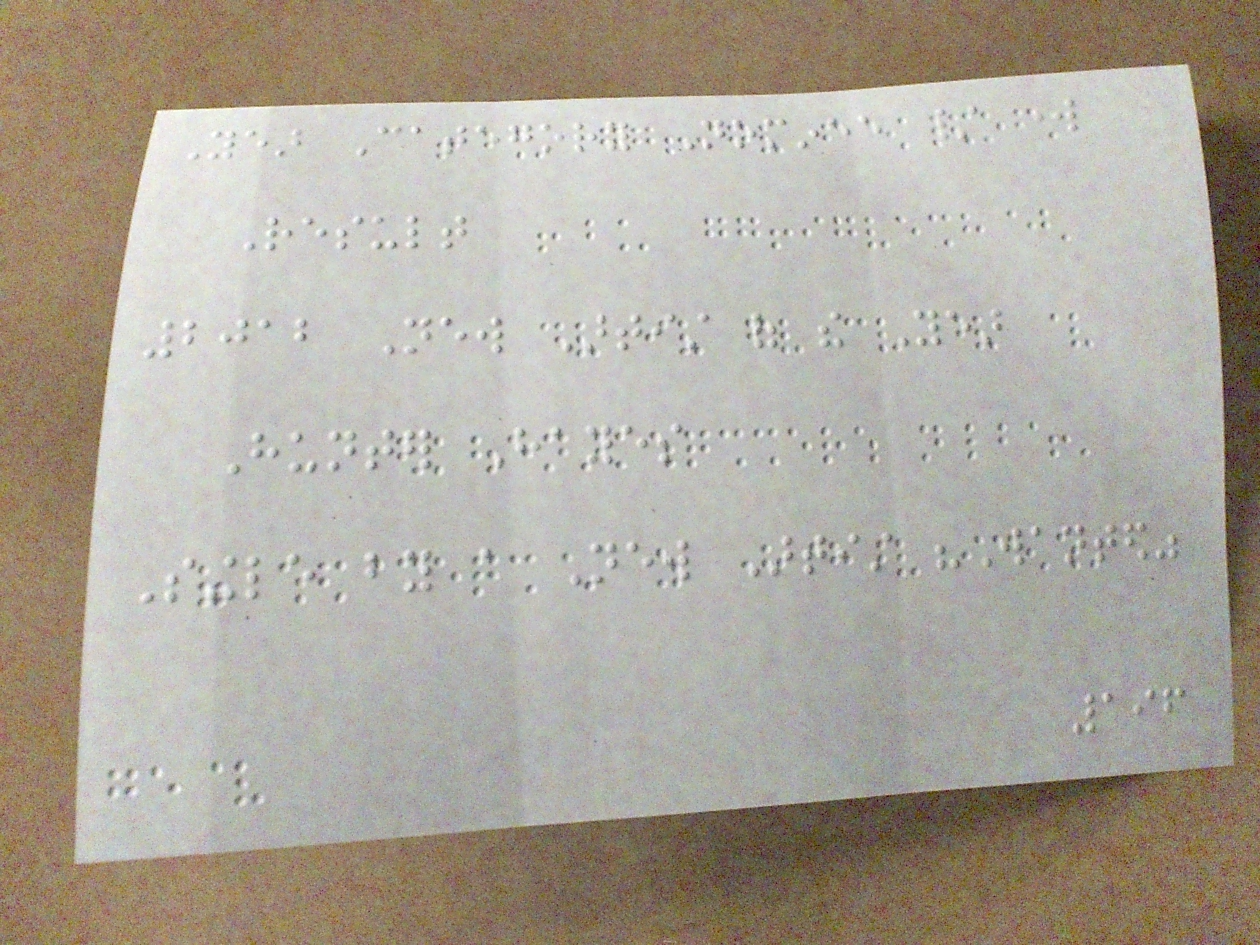Year Category Nominee / work
Result
2012 New Artist of the Year
Hunter Hayes
Single by a New Artist "Wanted"
196
